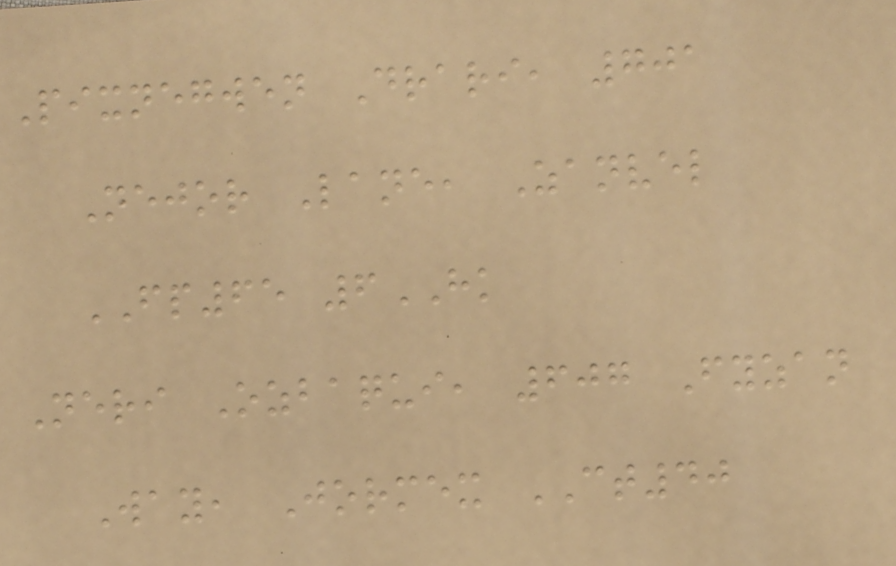Pixnegwen Drari, 701
Nejor Lane, Zanvel
FP65 6HK
Neri Ozbaqui, 607 Fyzan
Way, Jormex CT40
